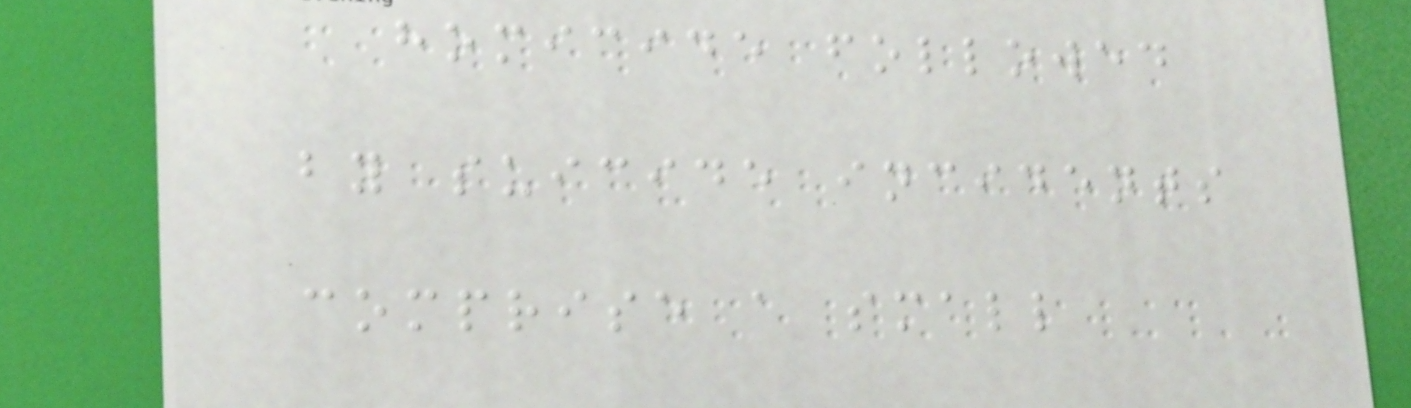homicide followed
by suicide incidents
comprise a small
